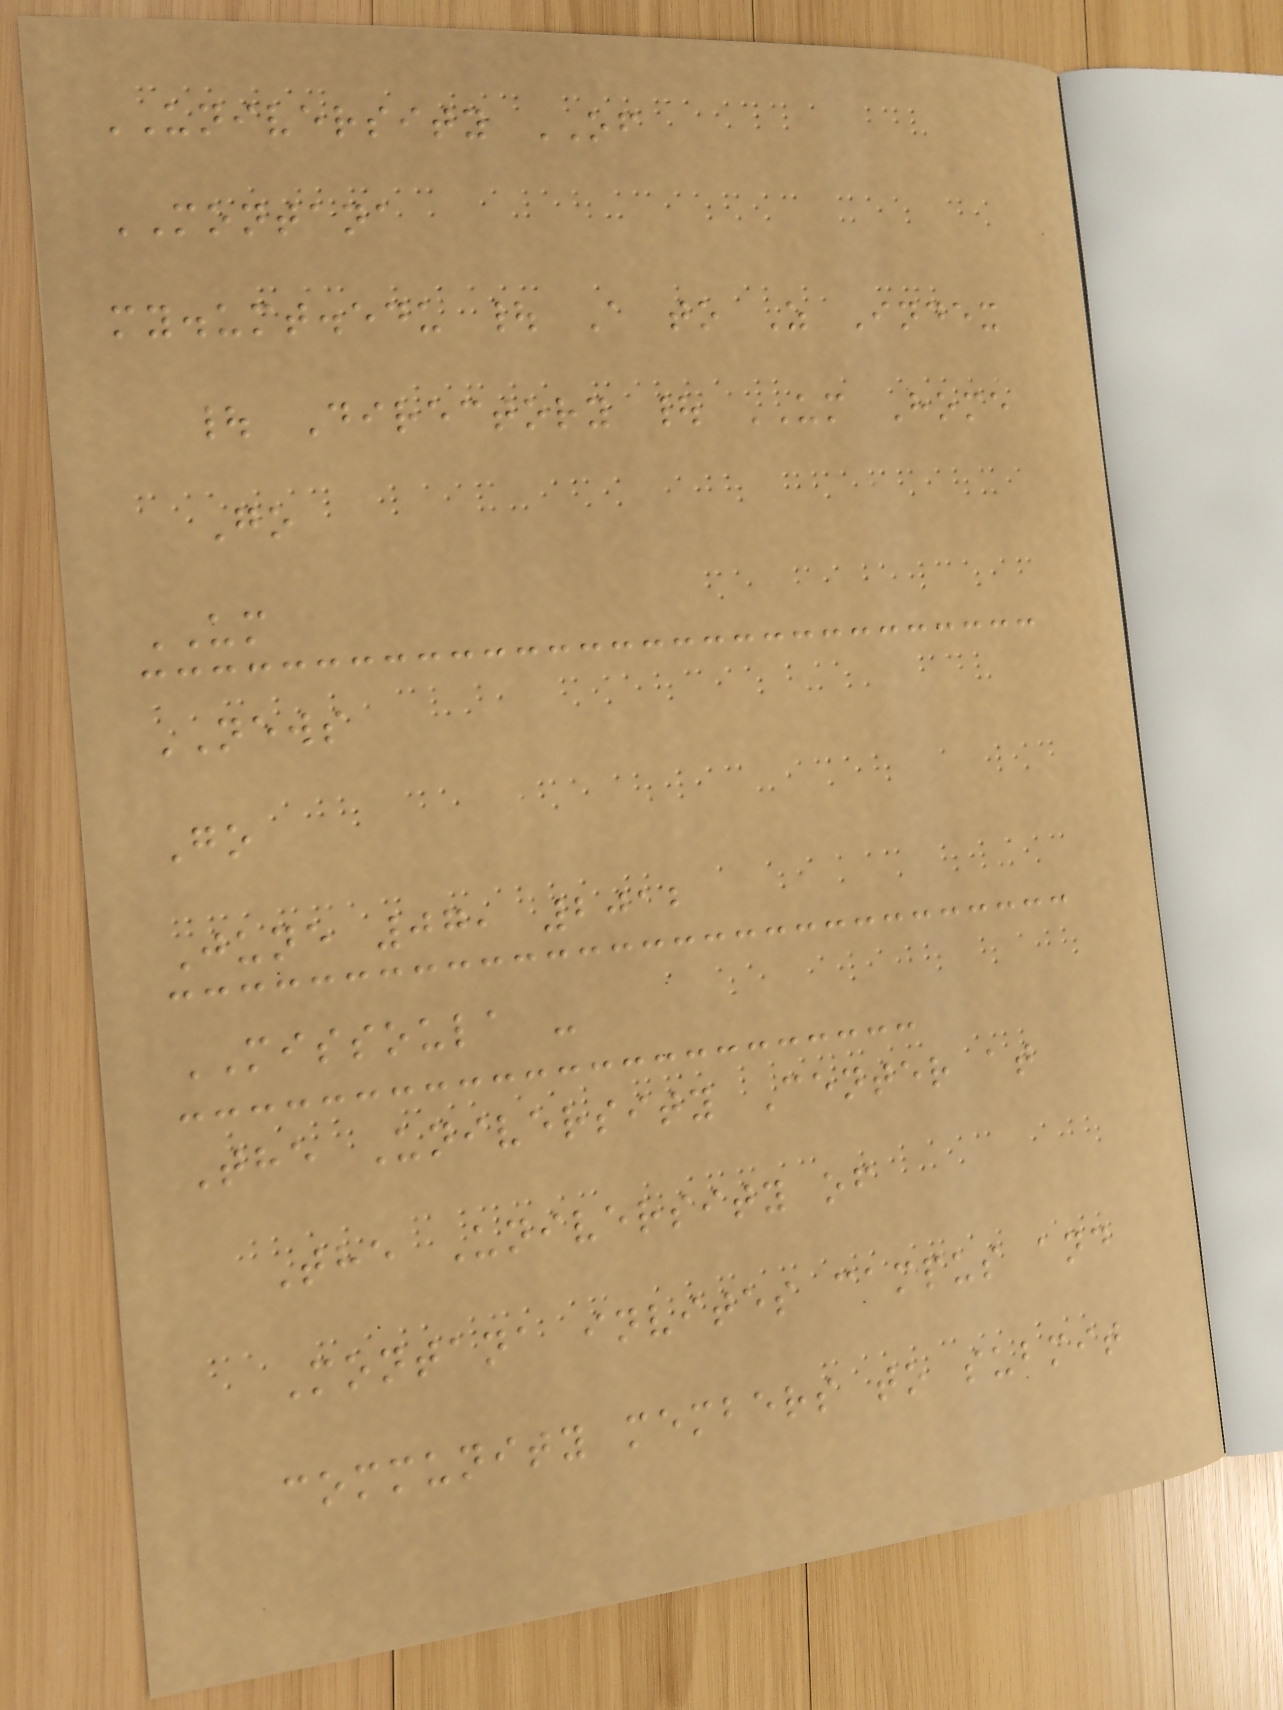UNIVERSITY OF
MONTANA
my.umt.edu | A to Z Index
| Directory | UM Home
Go
UM
NEWS
Go
June 07, 2012
MISSOULA -
The University Center at
The University of
Montana invites campus and
community members to submit
